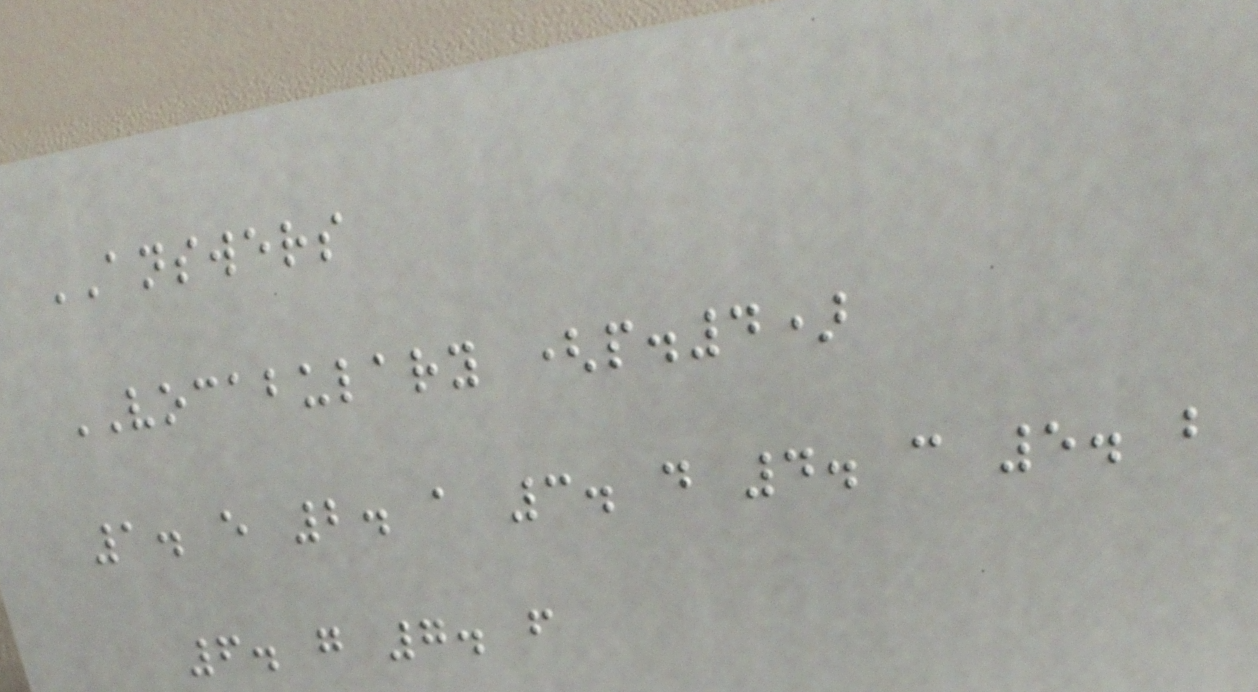ANSWERS
VOCABULARY (p.4)
1. e 2. a 3. d 4. c 5. b
6. g 7. f
